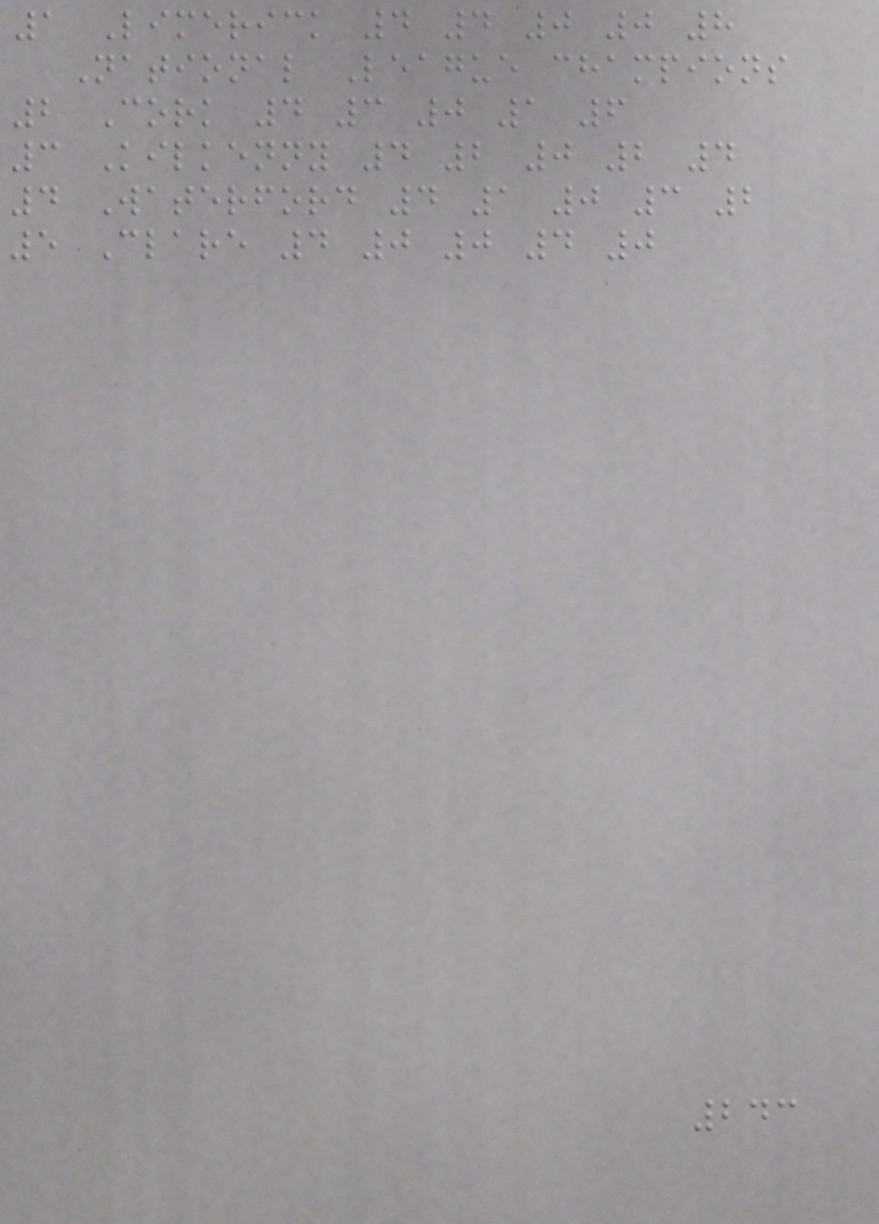1 Limerick 4 4 0 0 8
National League champions
2 Cork 4 3 0 1 6
3 Kilkenny 4 2 0 2 4
4 Waterford 4 1 0 3 2
5 Clare 4 0 0 4 0
243
